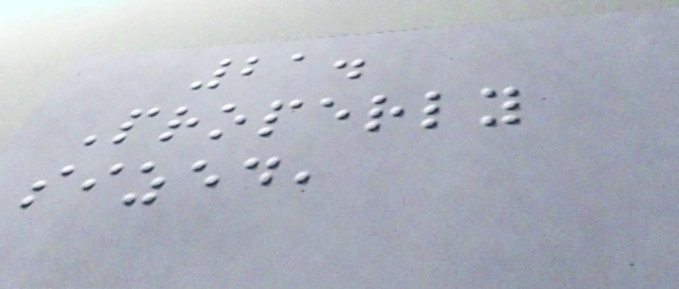21.
Properly
sized,
